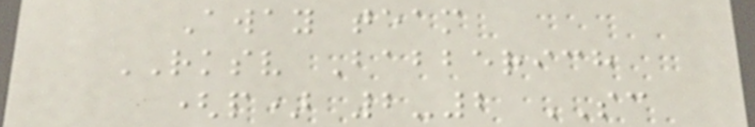Away team
RKSV Babberich
(p) 2-2 SC
